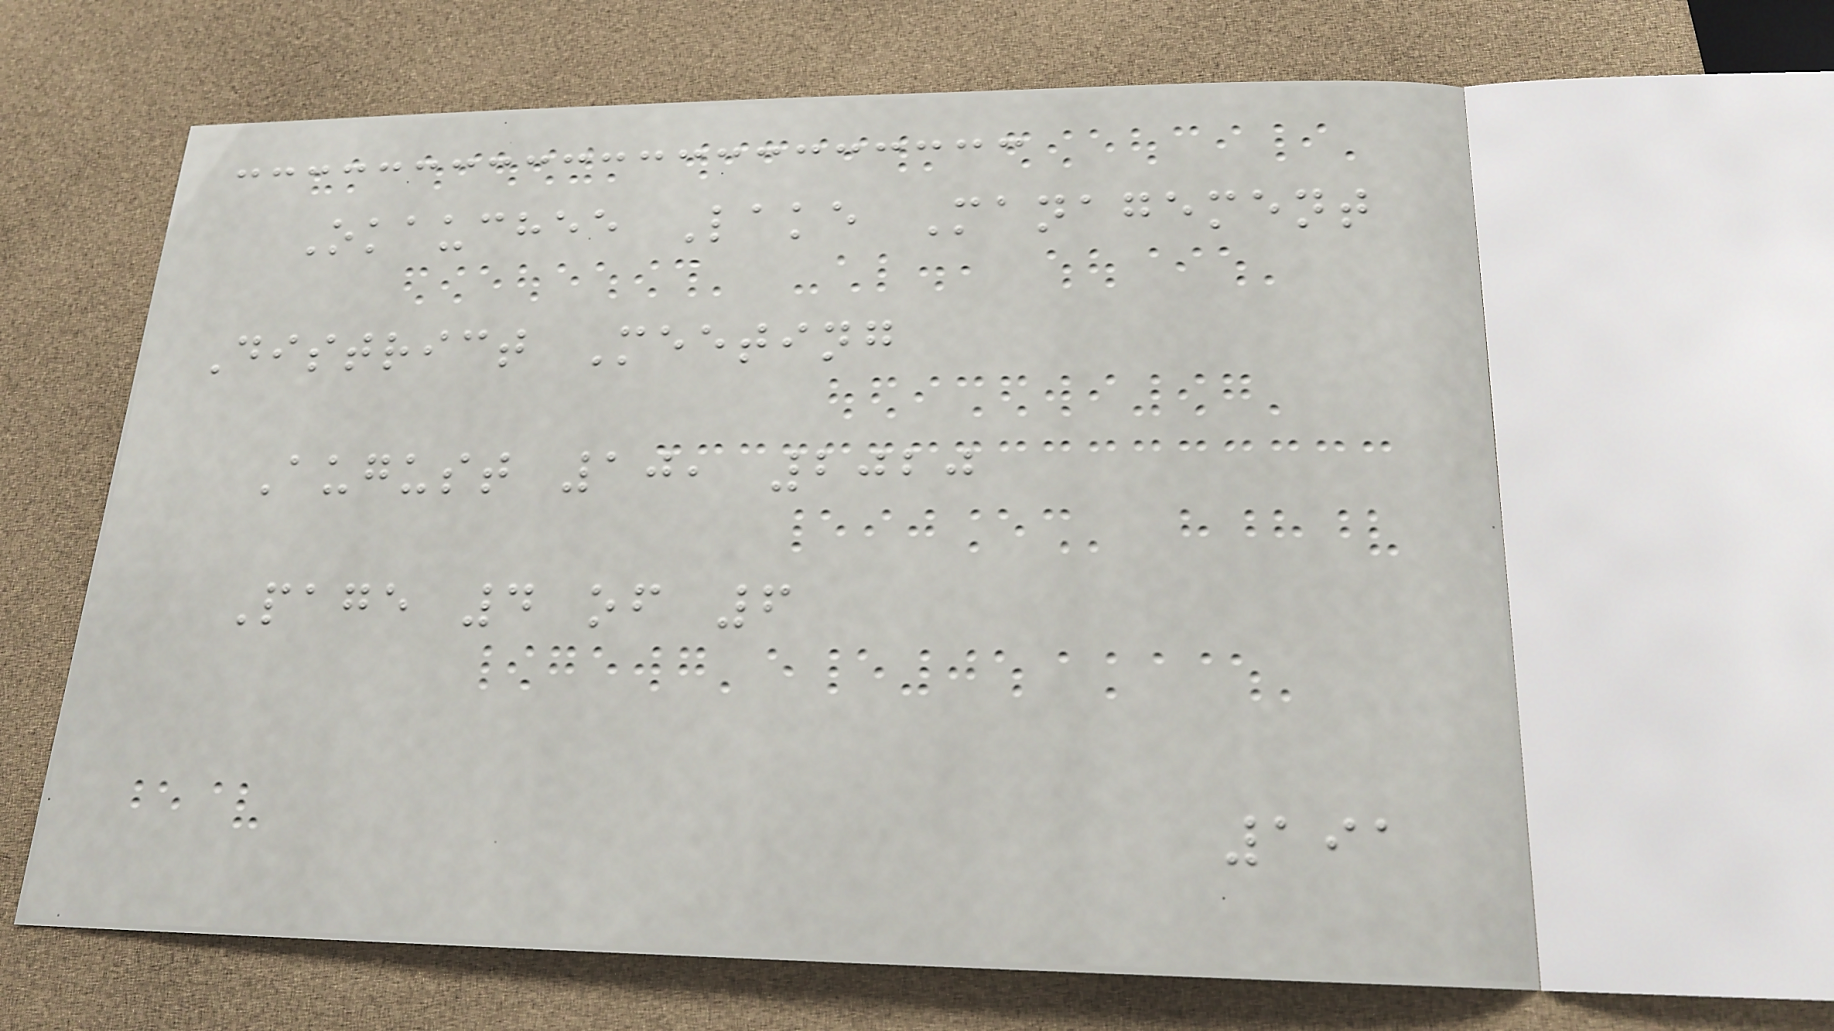Okauchee Lake Management
District Meeting
August 10, 2020
Page 4 of 6
191
